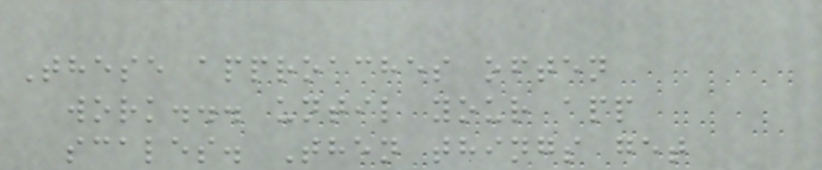These approaches often
work... until your app
scales. Then things get
